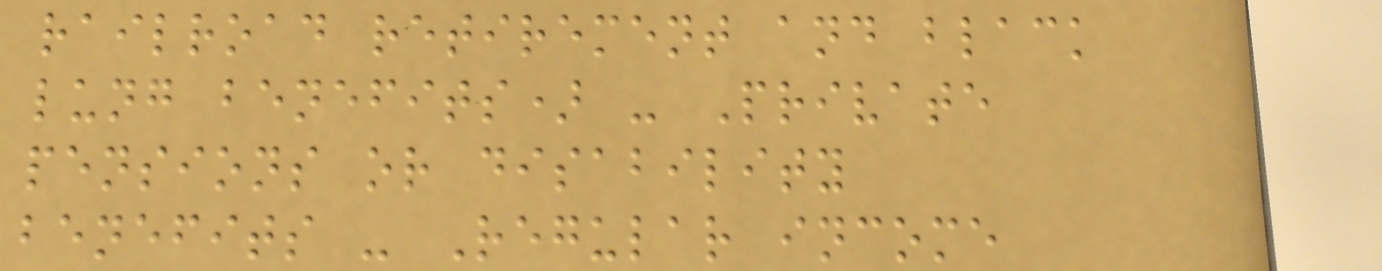railroad retirement and black
lung benefits) - Private
pensions or disability
benefits - Regular income
